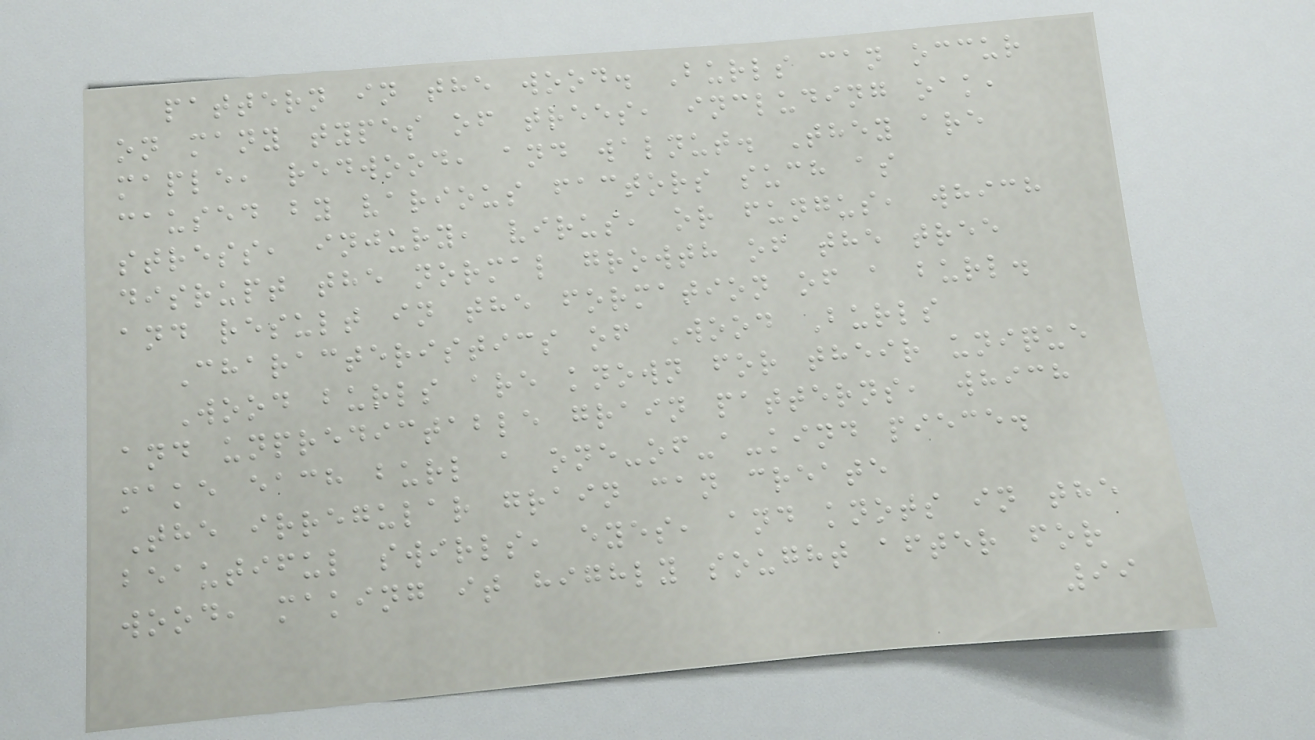pattern in the wood. Burls can occur
on many types of trees, including oak,
maple, redwood, and walnut. They are
caused by various factors such as
stress, injury, virus, or fungus, which
disrupt the normal growth of the tree
and result in the formation of a burl.
Characteristics of Wood Burls
Wood burls are known for their unique
and unpredictable grain patterns, which
make each burl a one-of-a-kind piece.
The irregular grain can create
beautiful swirls, eyes, and knots in the
wood, making it highly sought after for
99
